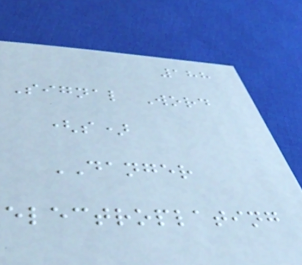188
Signal Word
(s)
DANGER
electroplating
